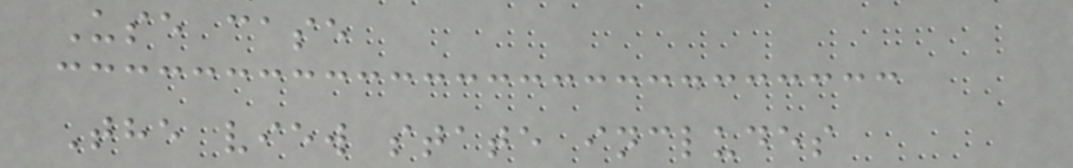Use case
The view state includes
